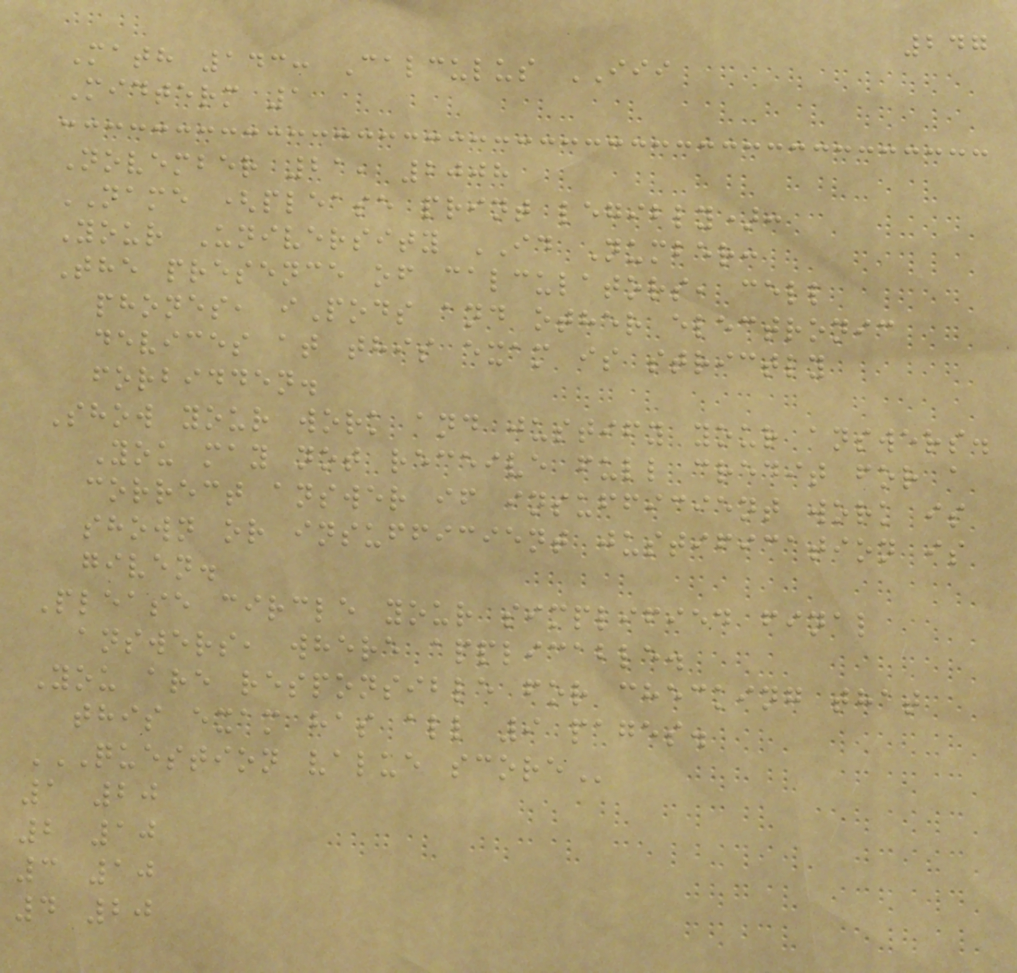247
Math 143: Calculus III
Midterm 1
November 21, 2008
NAME (please print legibly):
Your University ID Number:
The presence of calculators, cell
phones, iPods and other electronic
devices at this exam is strictly
forbidden.
Show your work and justify your answers.
You may not receive full credit for a
correct answer if insufficient work is
shown or insufficient justification is
given.
Please circle your simplified final
answers, where applicable.
You are responsible for checking that
this exam has all 9 pages.
QUESTION VALUE SCORE
1 20
2 10
3 10
4 20
